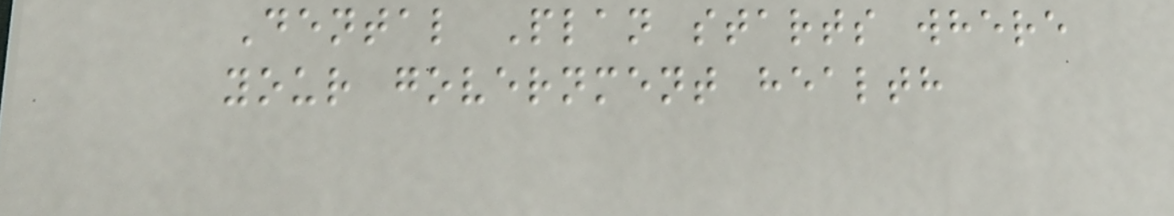Dental Plan starts where
your government health
